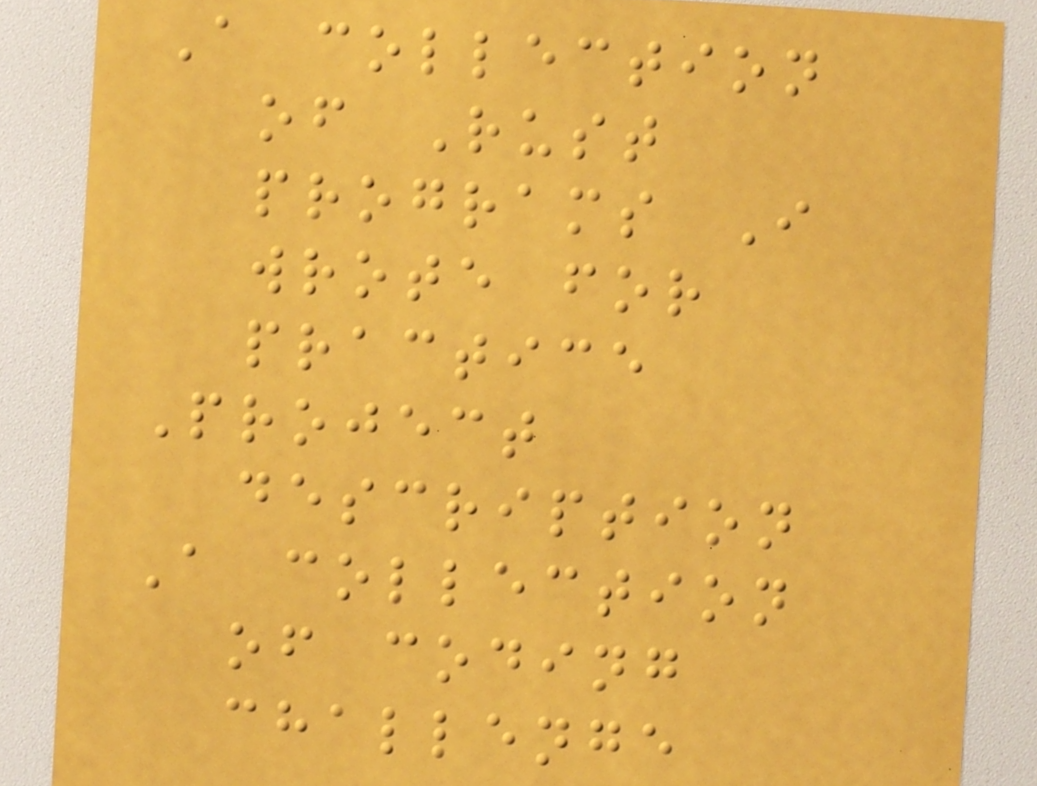A collection
of Rust
programs I
wrote for
practice
Project
description
A collection
of coding
challenge
